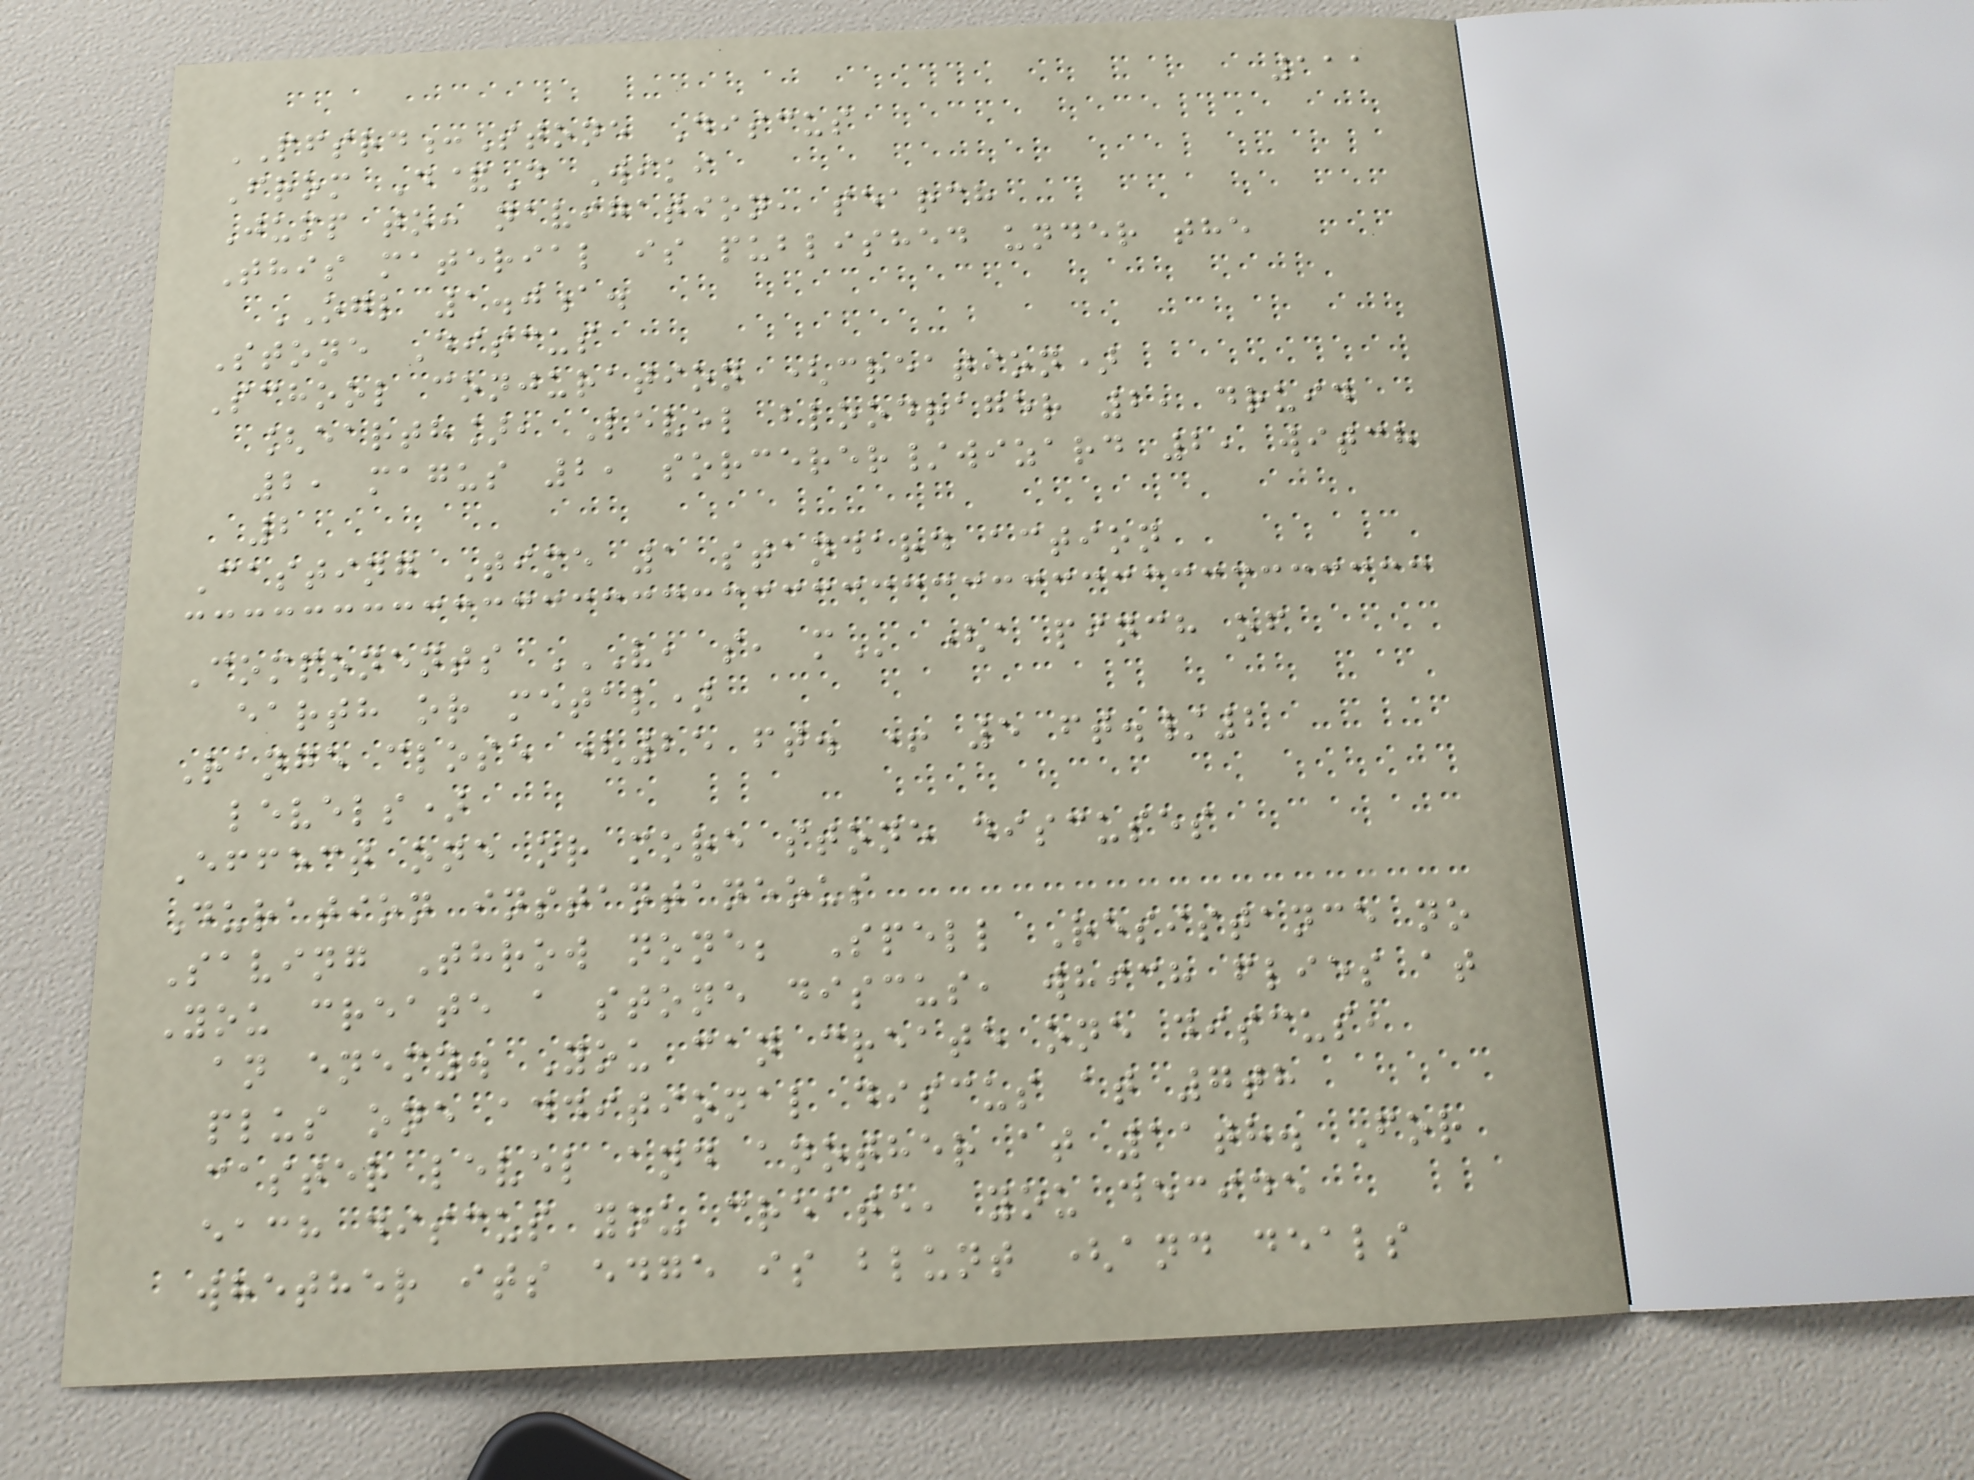111
PFSRD:Stone Discus
From D&D Wiki
Jump to: navigation, search
This material is published under the
OGL 1.0a.
Stone Discus
School conjuration (creation)
[earth], Level bloodrager 2, druid
2, magus 2, sorcerer/wizard 2, witch
2
Casting Time 1 standard action
Components V, S, M (a pinch of
earth or metal)
Range close (25 ft. + 5 ft./2
levels)
Effect one or more stone discuses
Duration instantaneous
Saving Throw none; Spell Resistance no
You create a stone discus, which flies at
an enemy. You can create one discus,
plus one additional discus at 7th
caster level and another at 11th. For
each discus you create, you decide
whether its edge is blunt (and deals
